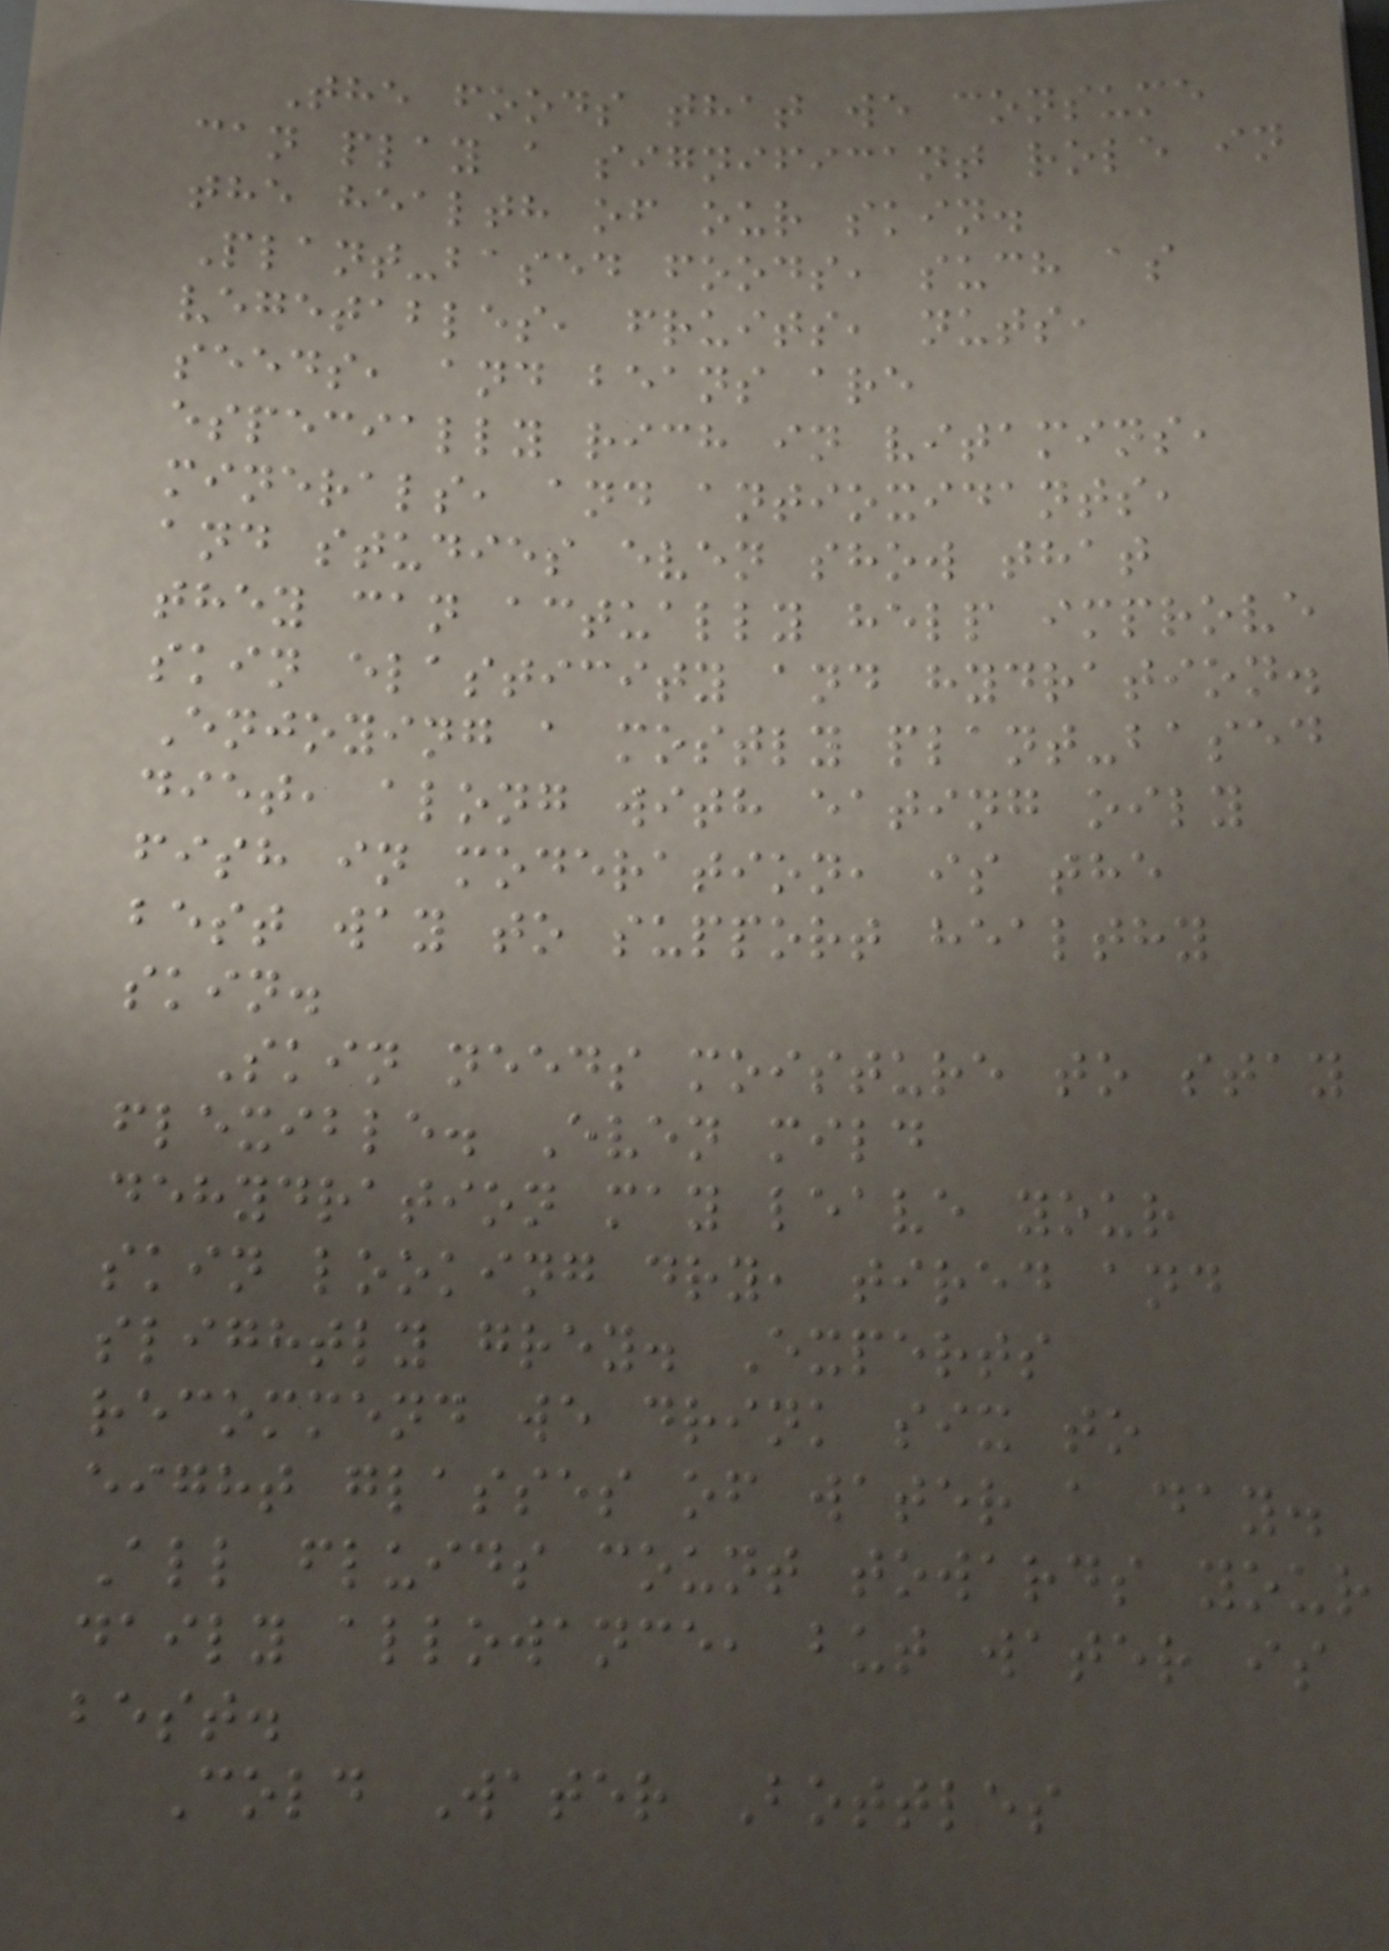The foods that we consume
can play a significant role in
the health of our skin.
Plant-based foods, such as
vegetables, fruits, nuts,
seeds, and beans are
especially rich in vitamins,
minerals, and antioxidants,
and studies even show that
they can actually help improve
skin elasticity and hydration.
Enjoying a mostly plant-based
diet, along with eating oily
fish in moderation, is the
best way to support healthy
skin.
Skin needs moisture to stay
flexible. Even mild
dehydration may leave your
skin looking dry, tired and
slightly grey. Experts
recommend we drink six to
eight glasses of water a day.
All fluids count towards your
daily allowance, but water is
best.
Cold Water Bottles
